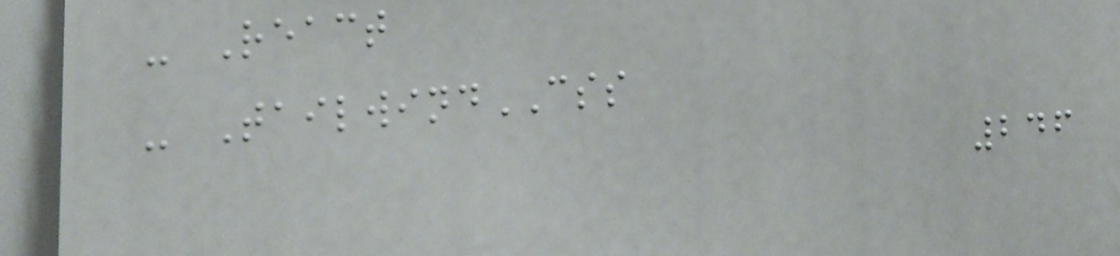- React
- TailwindCSS
246
